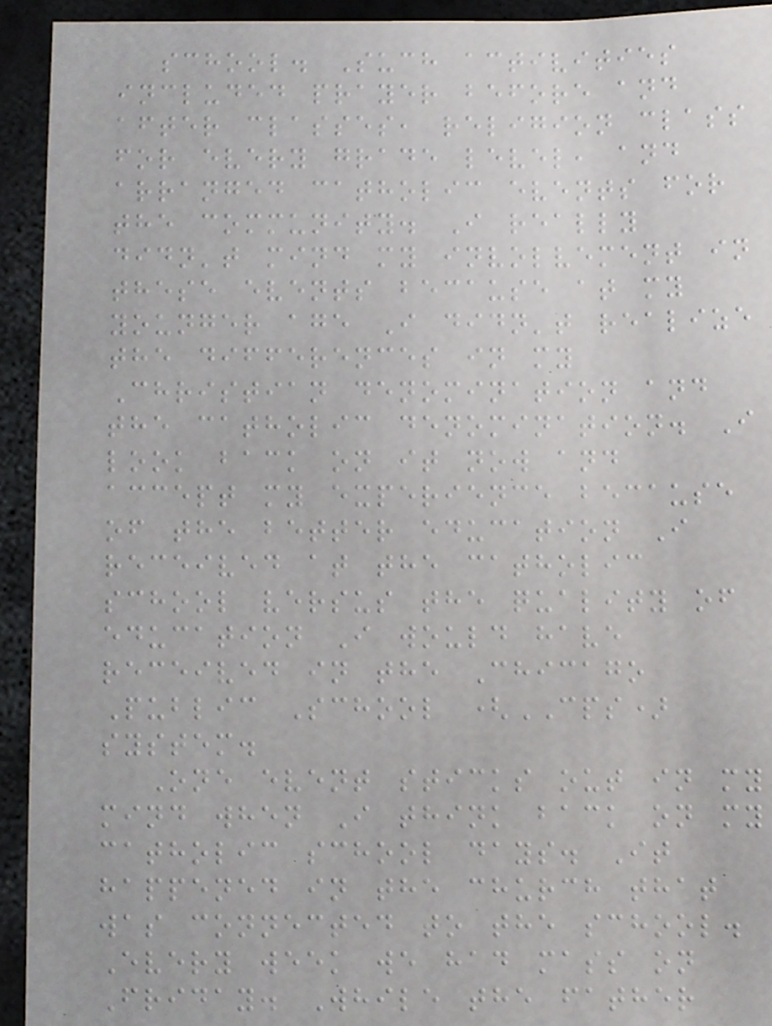school. Such activities
included prayer before and
after classes, religion class
for every grade level, and
arranged catholic events for
the community. I really
didn't mind my involvement in
these events because at my
younger age I didn't realize
the differences in my
Christian denomination and
the catholic denomination. I
look back on it now and
accept my experience because
of the better education I
received at the catholic
school versus the quality of
education I would have
received in the Chicago
Public School (CPS)
system.
One event sticks out in my
mind when I think back on my
catholic school days. It
happened in the church that
was connected to the school.
Every week we had mass on
Friday. While the father
